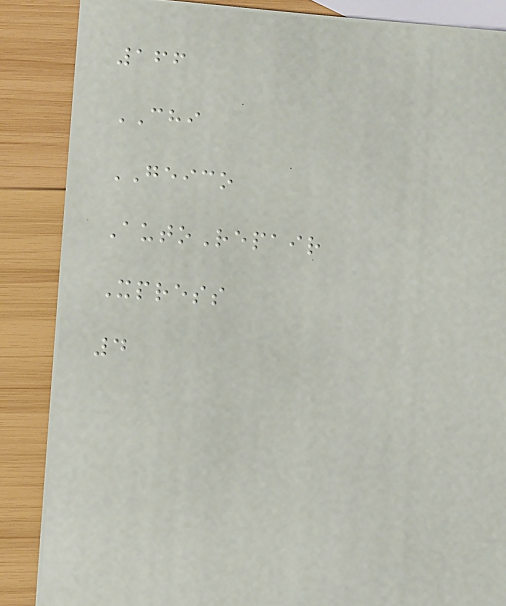166
CHI
GEICO
AutoRepair
Xpress
4
